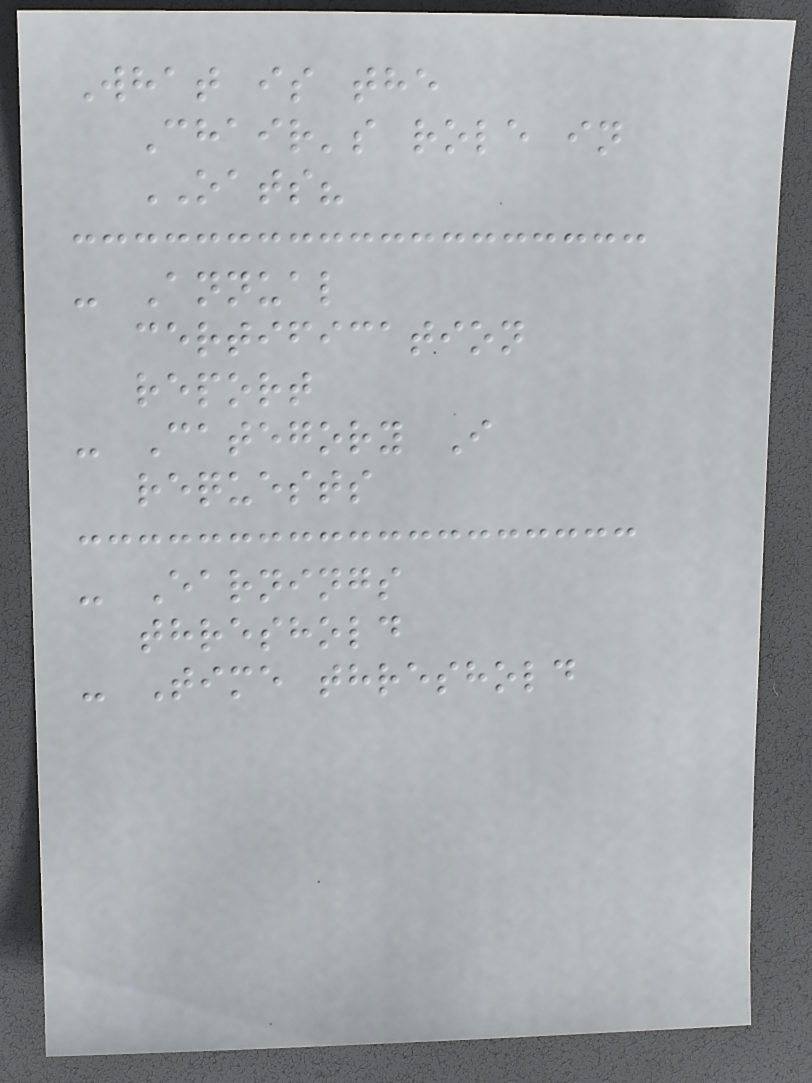What is the
Chair's role in
OATS?
- Annual
certification
report
- Category I
requests
- Earnings
threshold
- Time threshold
